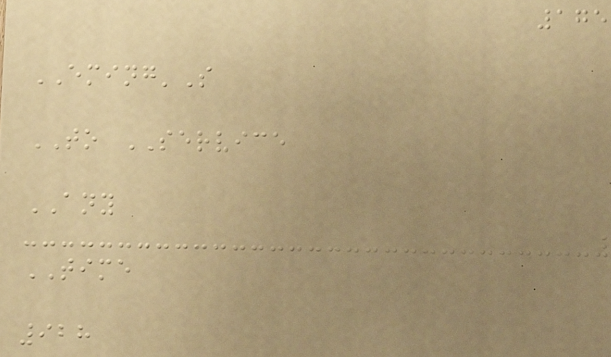175
EMING'S
TO SERVICE
ANY
TIME
928
